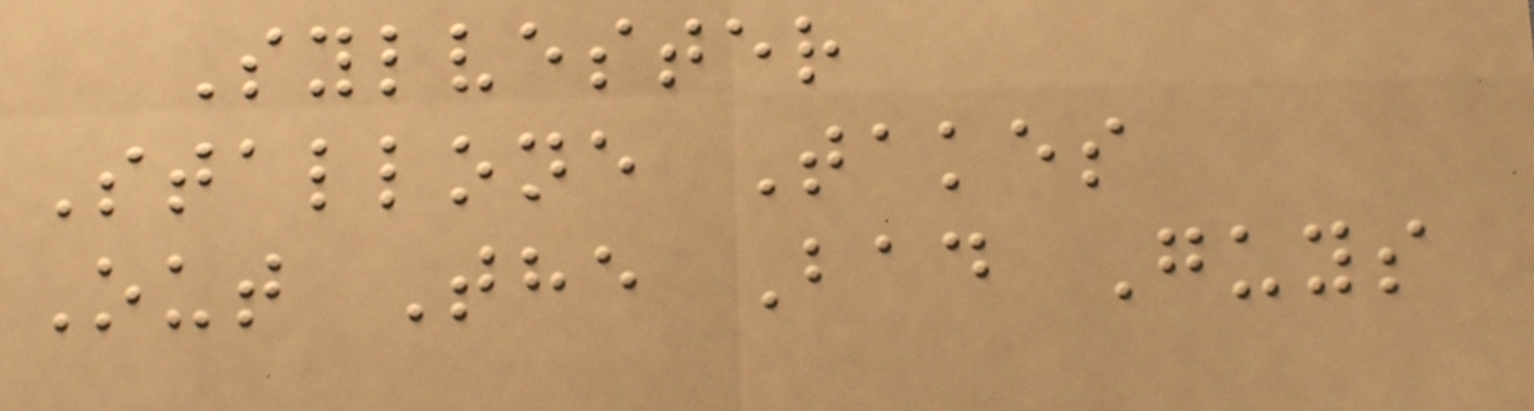Sylvester
Stallone Takes
Out The Bad Guys
